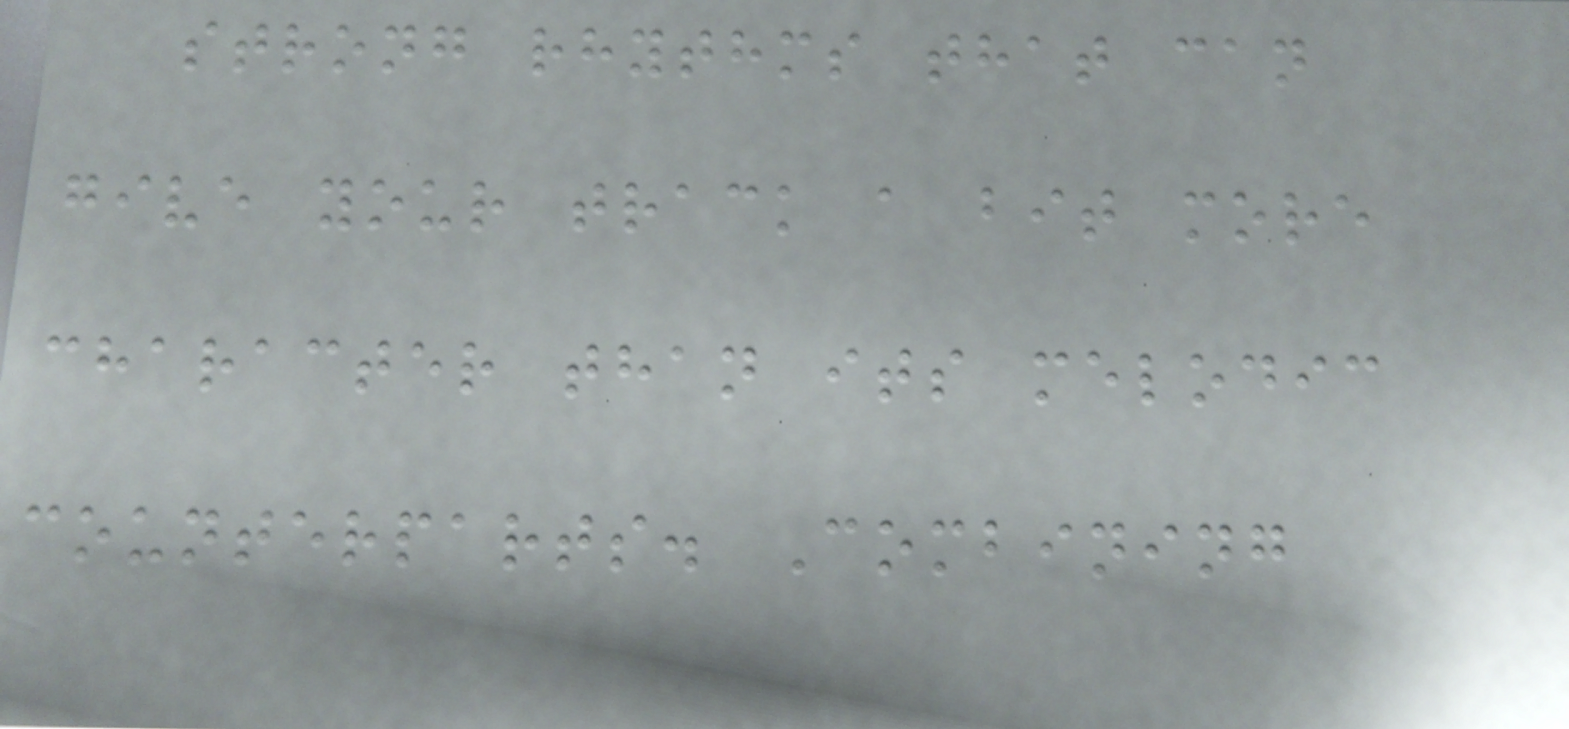strong rhythms that can
give your track a bit more
character than its melodic
counterparts. Combining
